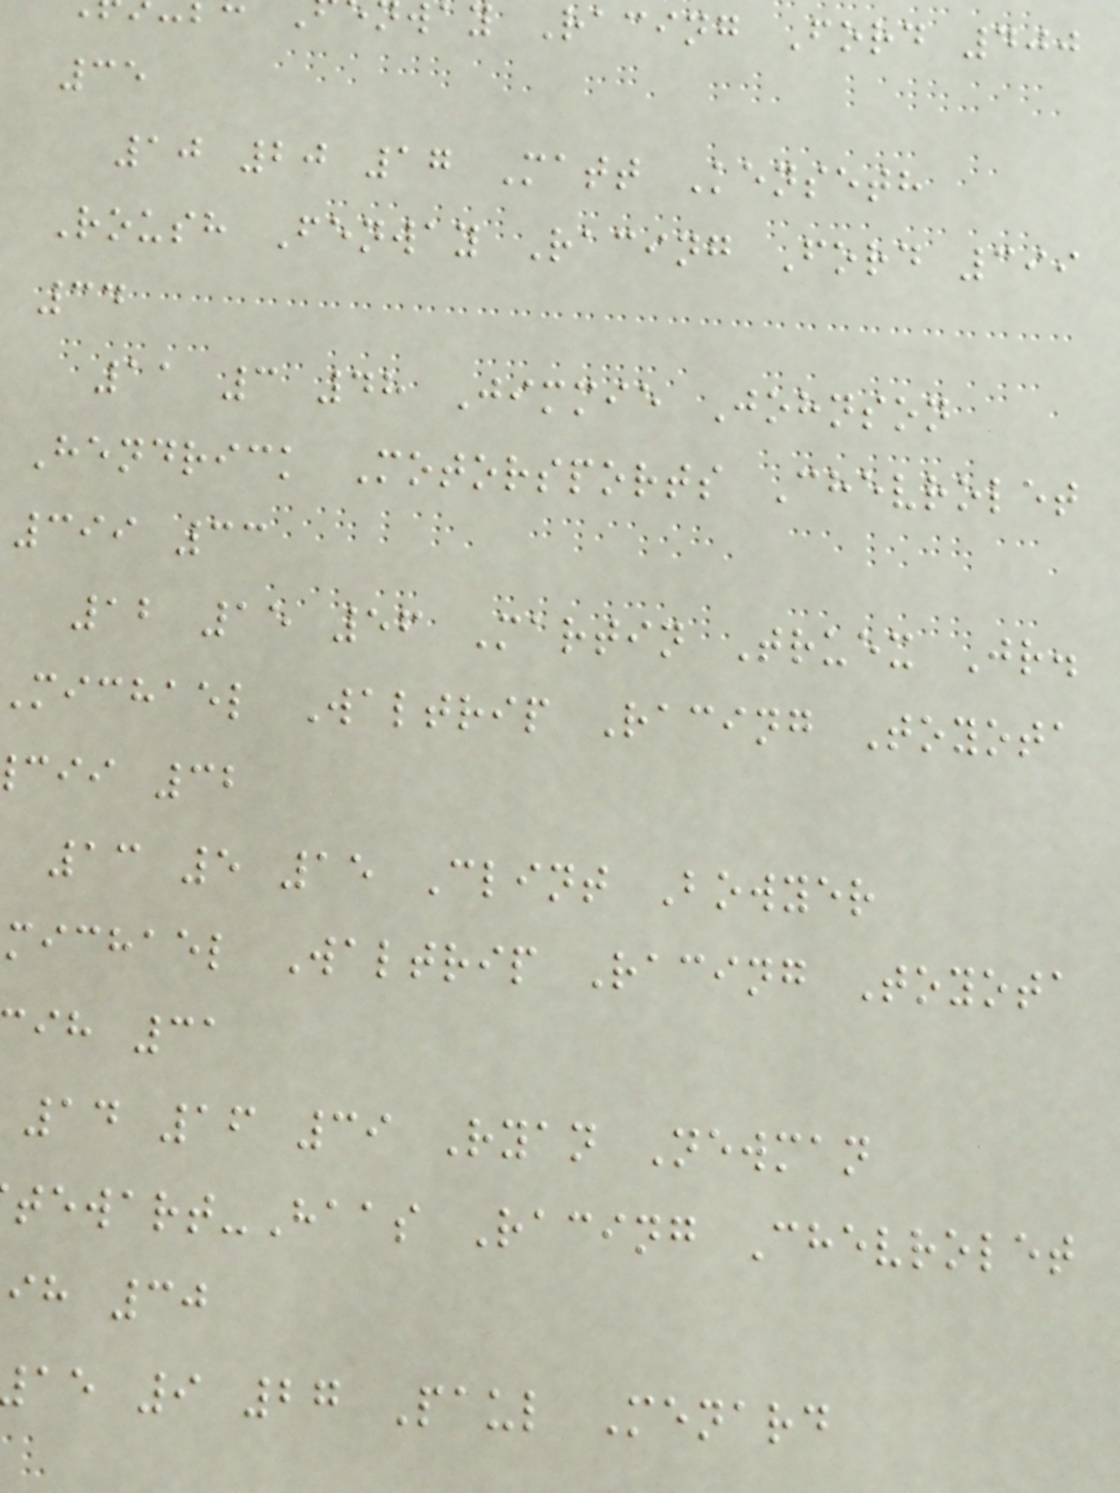ay Racing Ford 400
35
10 20 17 Matt Kenseth
Roush Fenway Racing Ford 399
34
11 3 48 Jimmie Johnson
Hendrick Motorsports Chevrolet
399 33
12 15 56 Martin Truex Jr.
michael Waltrip Racing Toyota
cii 32
13 5 15 Clint Bowyer
michael Waltrip Racing Toyota
ih 31
14 16 39 Ryan Newman
tewart-Haas Racing Chevrolet
ih 30
ae 9 27 Paul Menard
